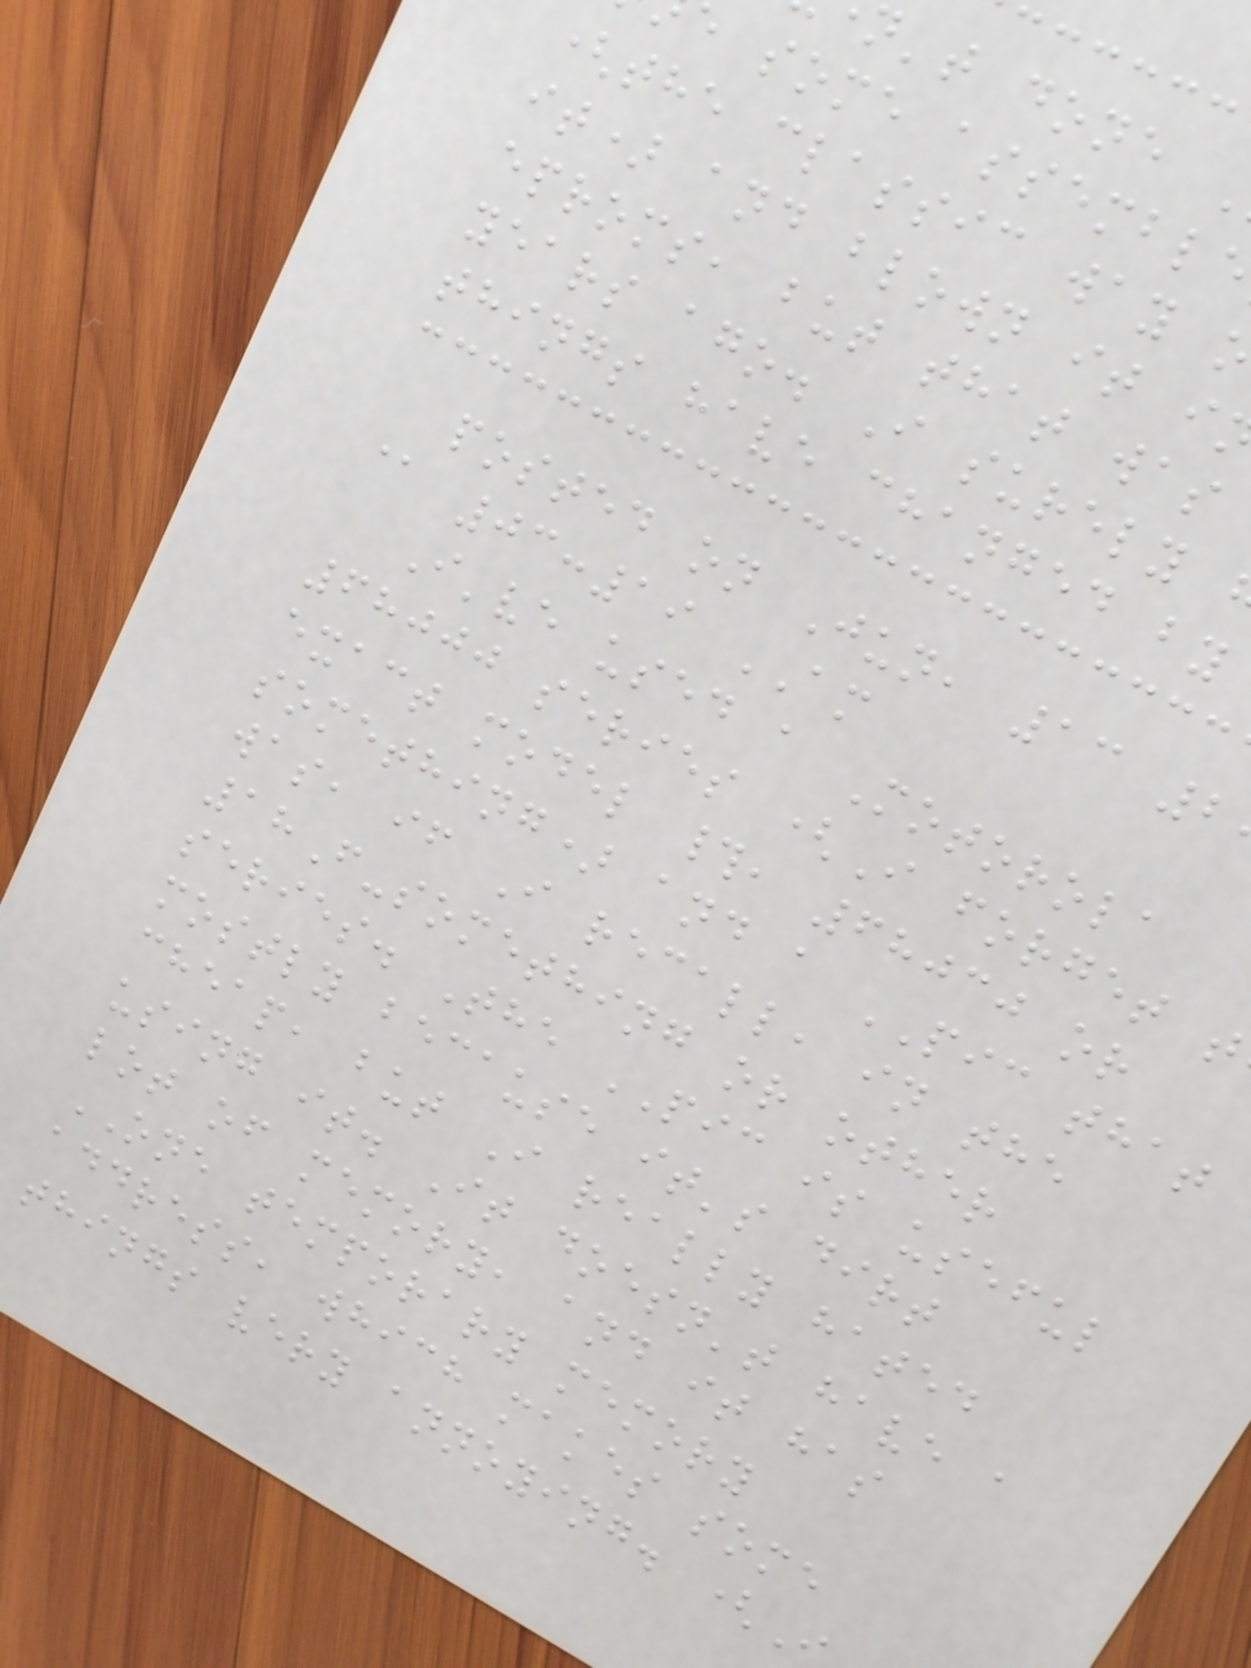n't done
e some assembl
(the classic way
it) and blown it i
eproms, but that was
years ago. I surely
things have changed by
posted on Jun, 13 2
@ 03:19 AM
I've used a Motorola
68000 series (I forget t
exact model #, 68030 or
something) and a PIC that
was, if I recall, in the
18F-something or other
series. The PIC is useful
mostly because it's dirt
cheap, but I really hated
using it. It doesn't have a
lot of memory, and it has
ONE temporary memory
address, which makes some
things very annoying. (
